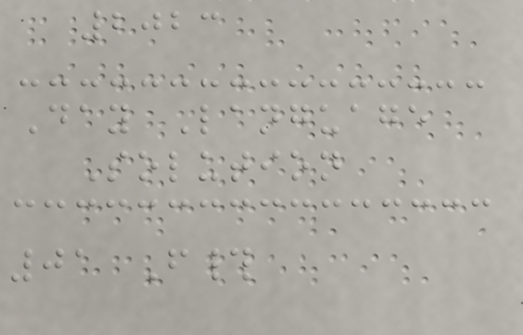2023
Day Language
Solution
01 F#
